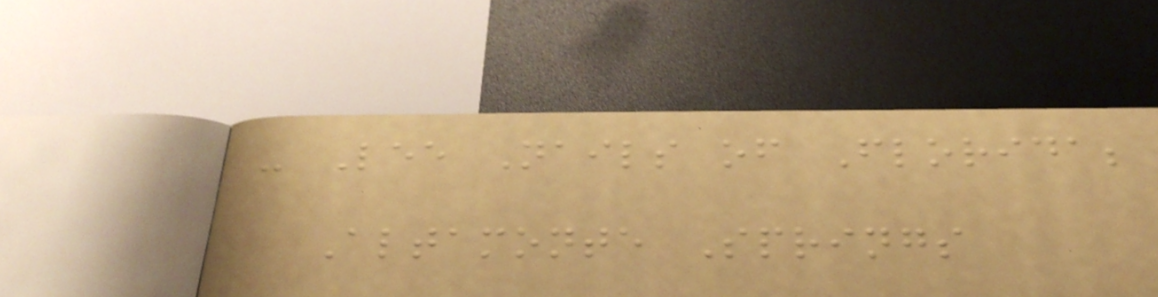- Lee Nails of Florida;
Altamonte Springs
